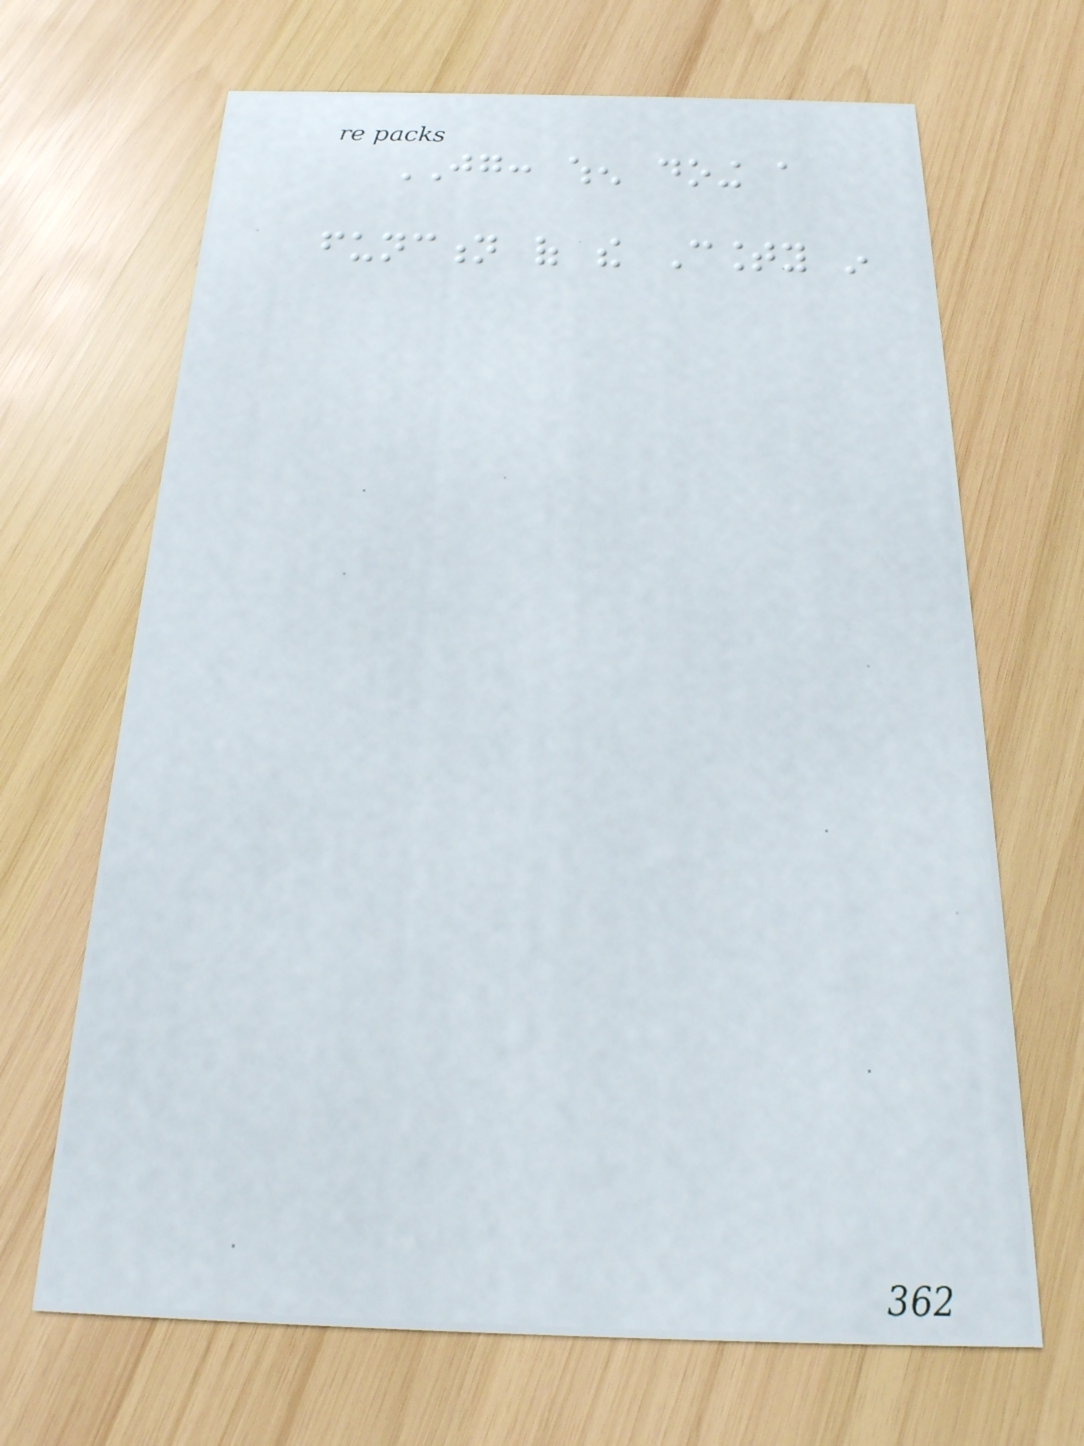JG: when doing a
function of the County in
